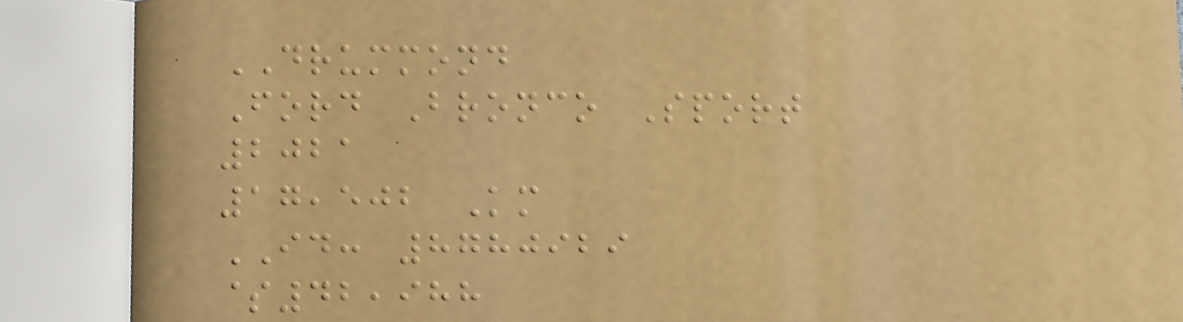DRUMMOND
Ford Bronco Sport
2021
17,502 Km
ID: 8780929
$42,988
